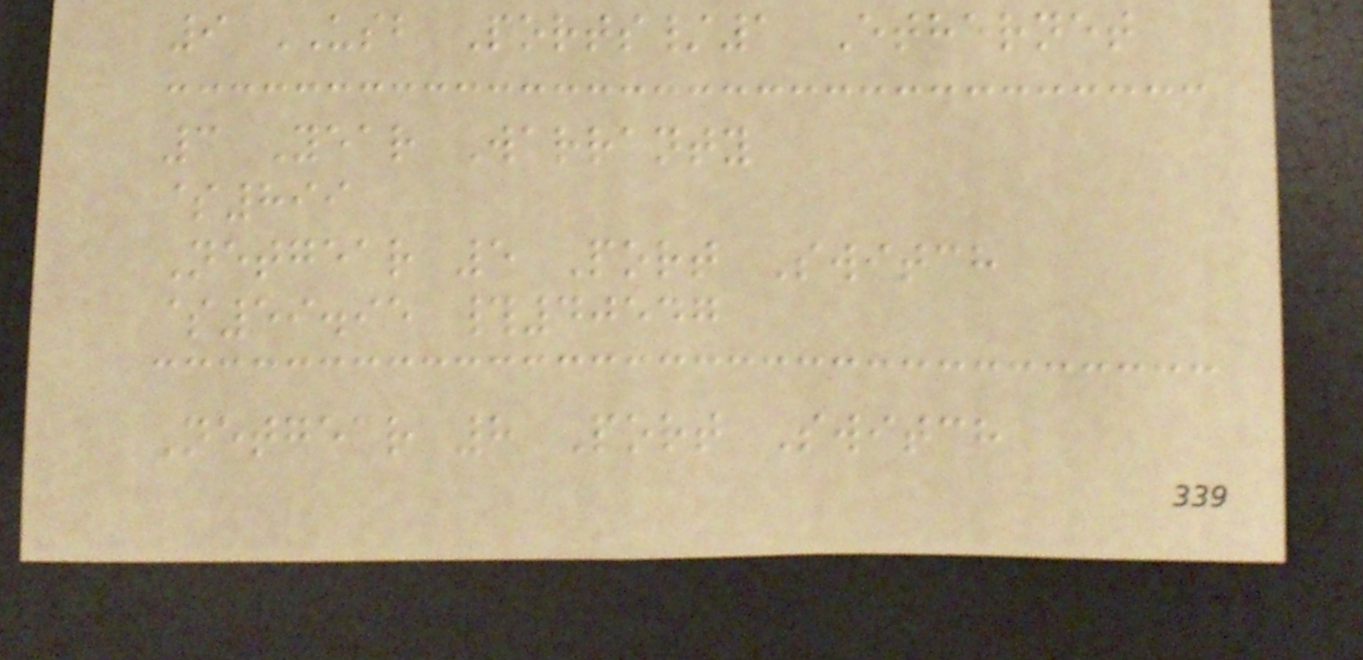9 USB Ports/1 Ethernet
3 Year Warranty
$899
Netgear 5 Port Switch
$59.95 #40547
Netgear 8 Port Switch
